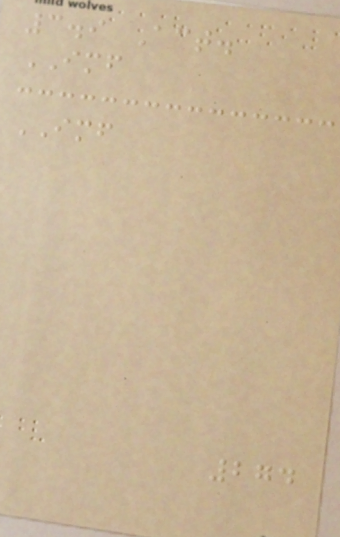3.9 Act.
IMF
IMF
274
